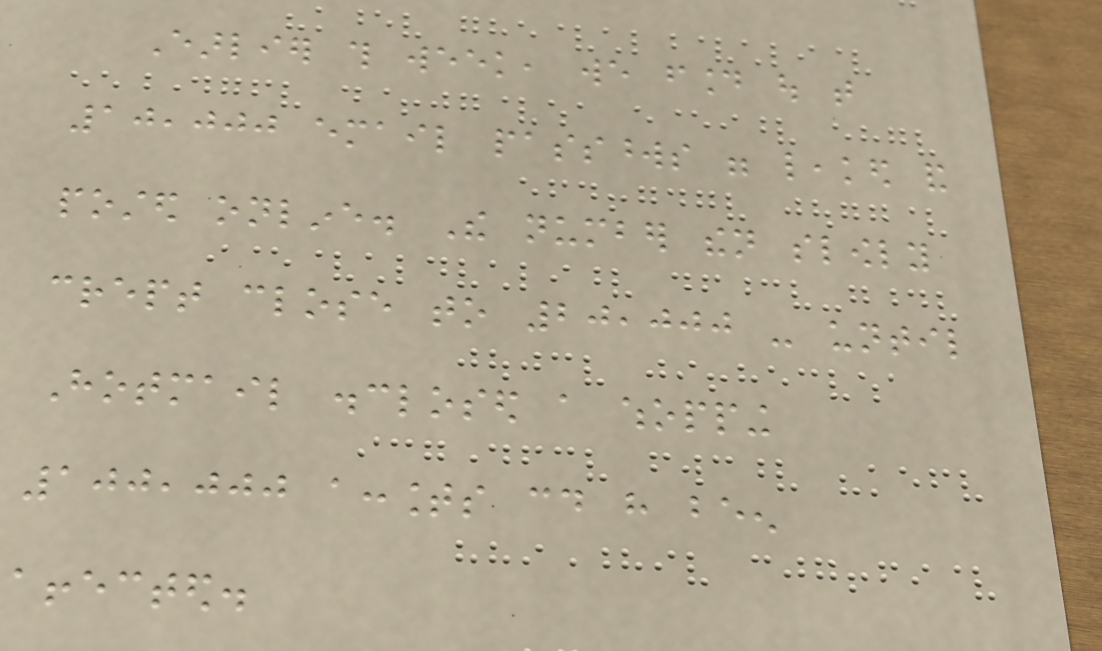Earlier this week, we found out that
10,000 email passwords were leaked and
posted online. The number then slowly
crept close to 20,000 - until
Hotmail disclosed a whopping
100,000 accounts could have been
affected.
